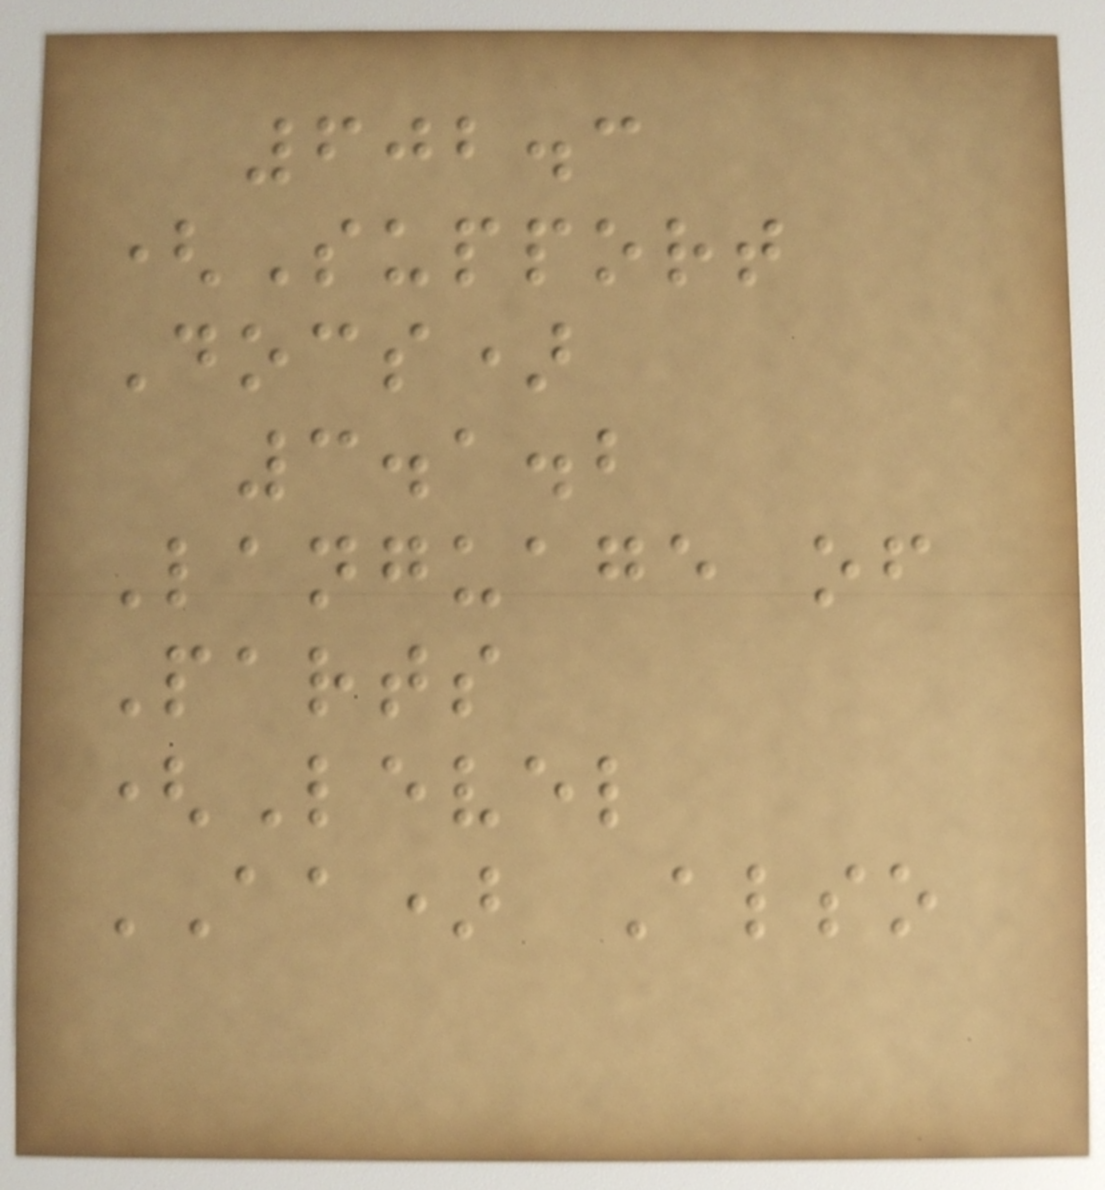602.3
(Support
Docs)
3.1.2
Language of
Parts
(Level
AA) Also
